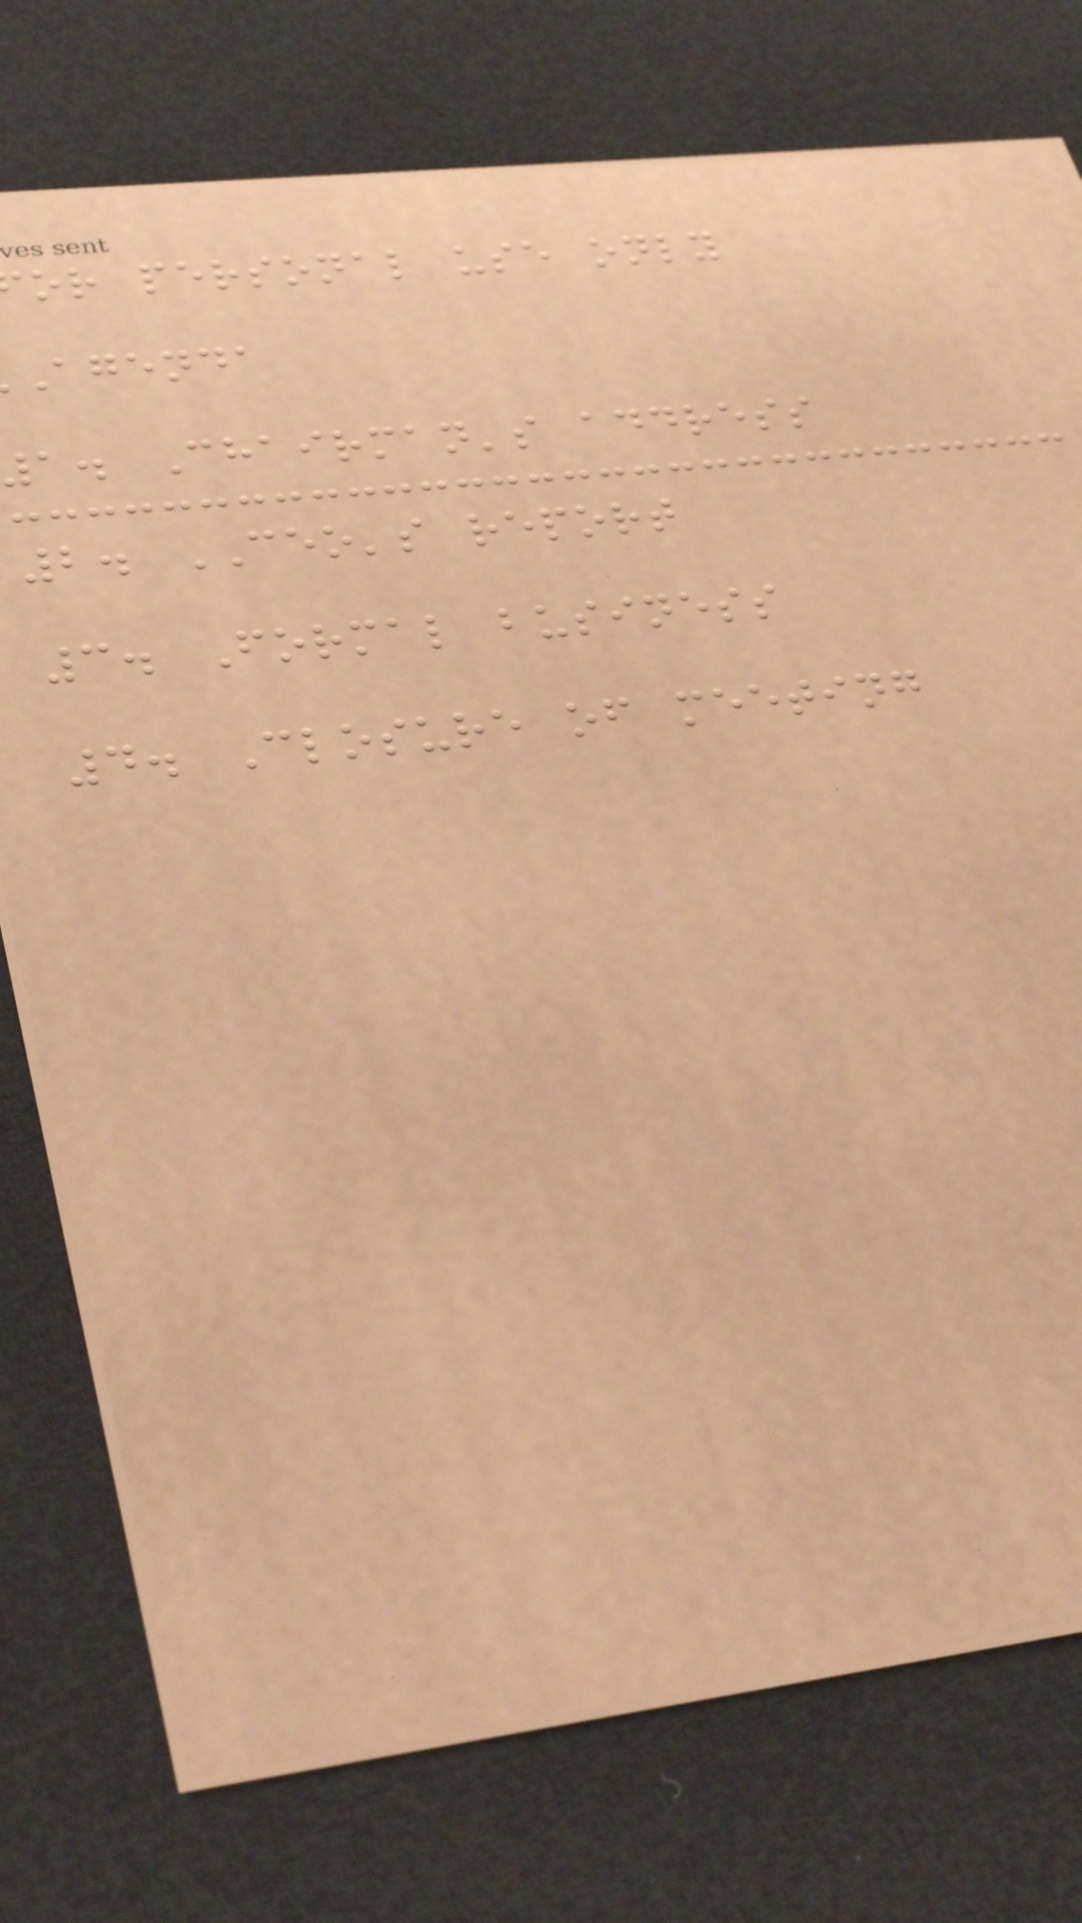or personal use only
agenda
a. Chairman's address
2. CEO's report
3. Formal business
4. Closure of meeting
